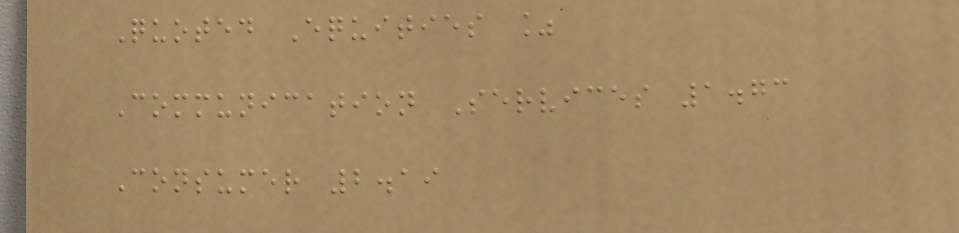Quoted Equities %
Communication Services 1.73
Consumer 2.19
